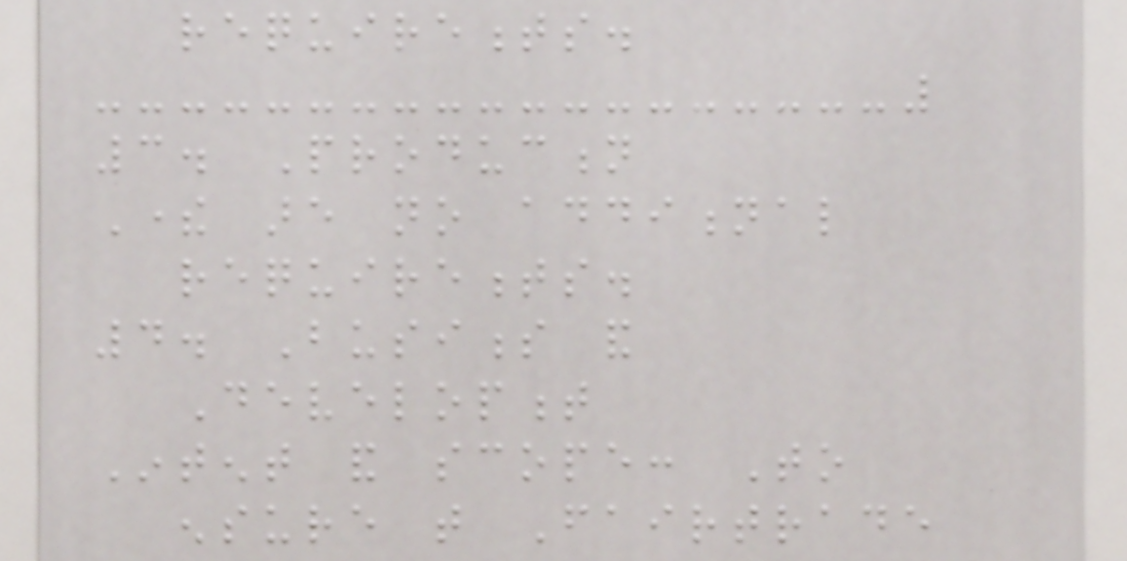requirements.
3. Production
There are no additional
requirements.
4. Business and
Development
Intent and scope: To
ensure that Fairtrade
